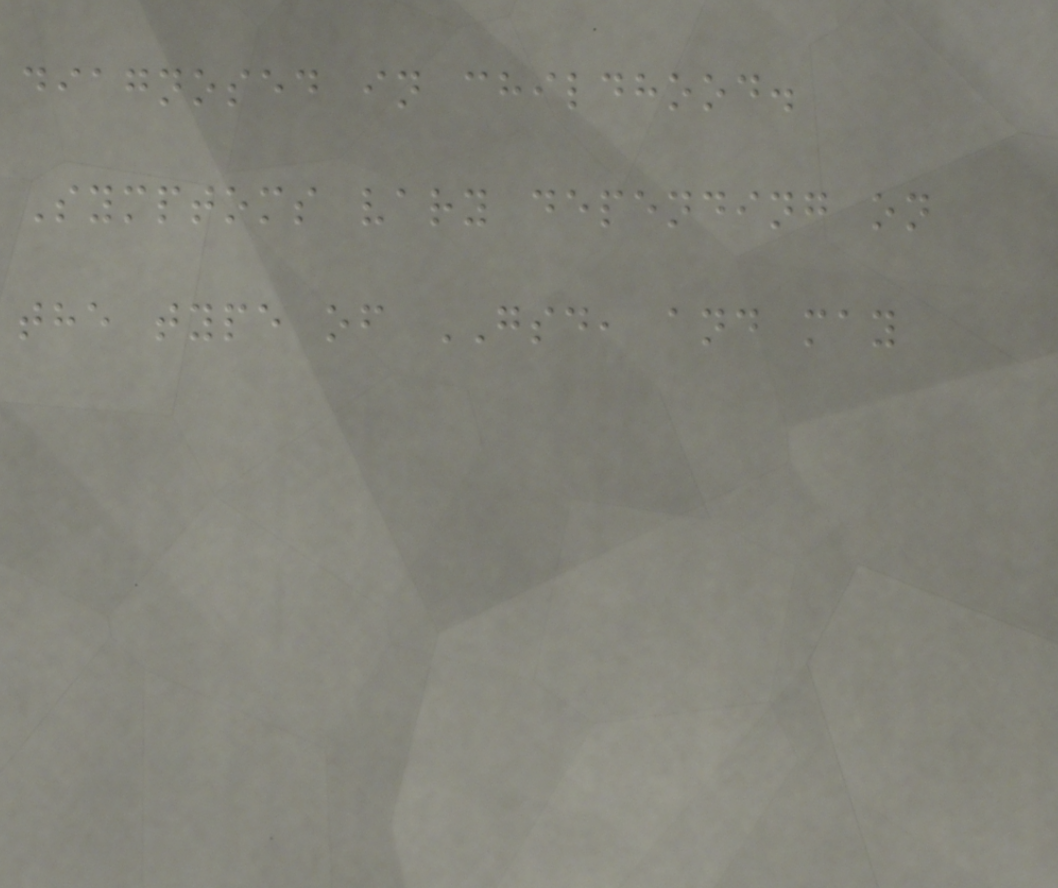diagnosed in childhood.
Symptoms vary depending on
the type of GSD, and may
